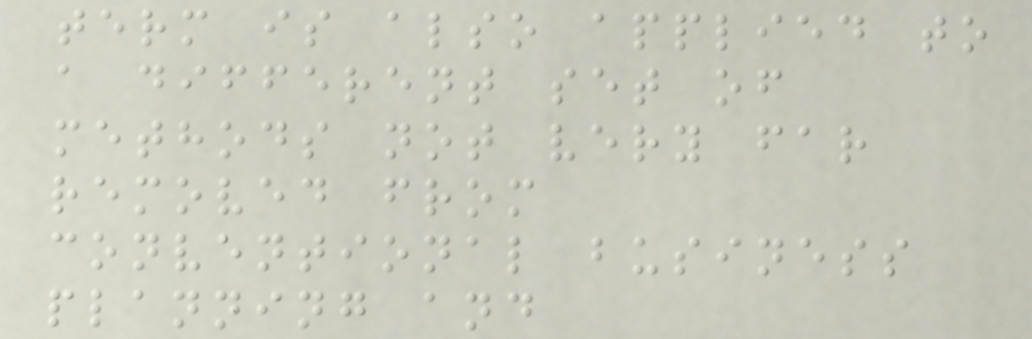term is also applied to
a different set of
methods not very far
removed from
conventional business
planning and
